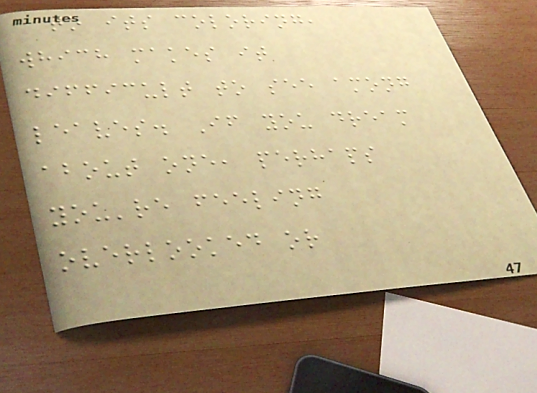to its coloring,
which makes it
difficult to see among
leaves. If you dream
about one, perhaps
you're feeling
overlooked or
